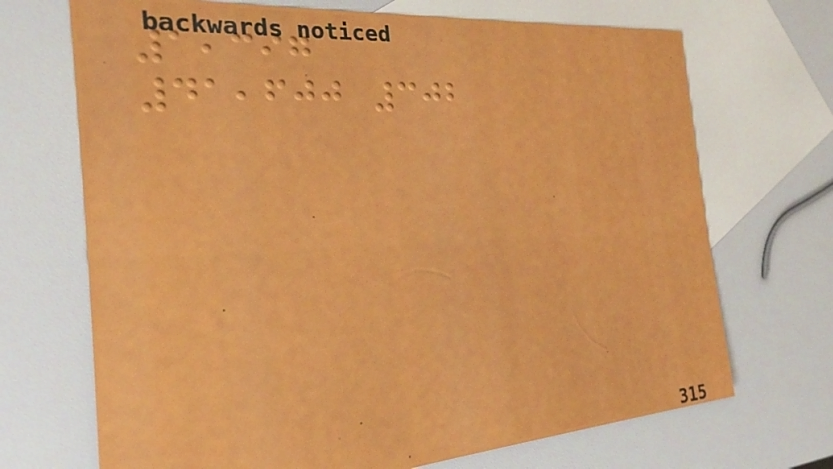1,397
41,600 302
